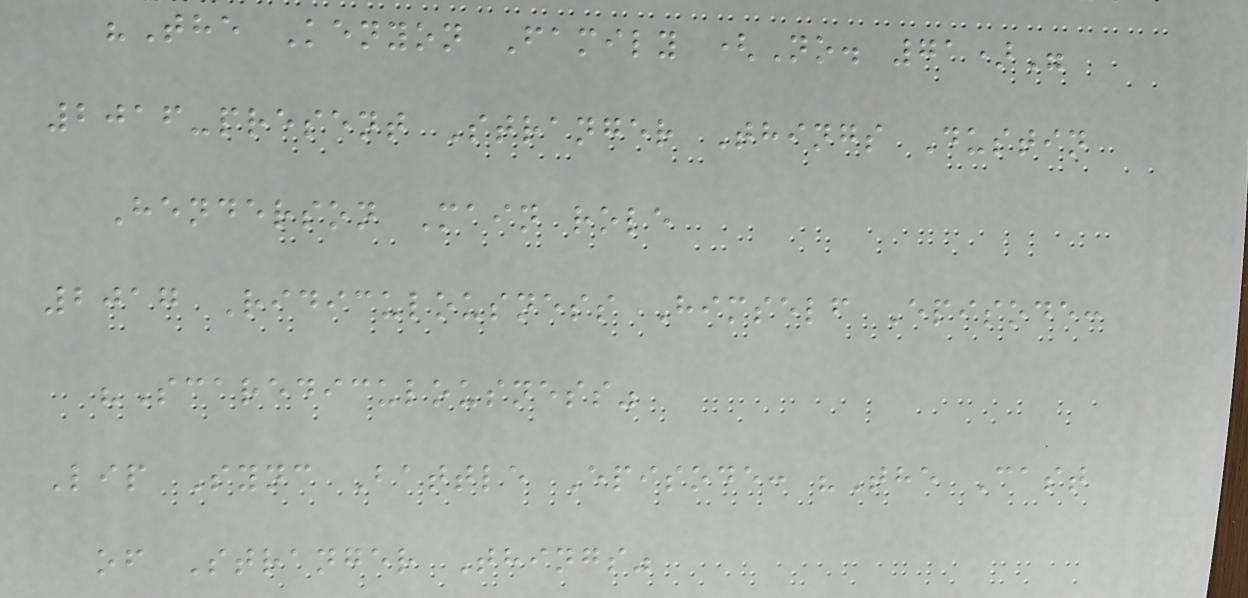"The Kenyon Family (No. 71)"
2016-present Stranger Things Dustin
Henderson Main role
2017 Ridiculousness Himself Episode:
"Scarediculousness"
Lip Sync Battle Episode: "The Cast
of Stranger Things"
